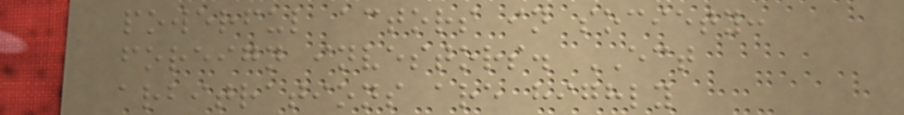powerful actors in society:
foreign investors. ECT
arbitrations are highly
